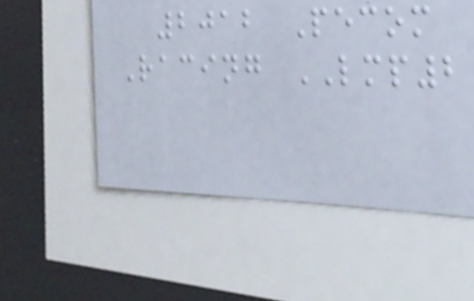2012 Pecom
Racing LMP2
